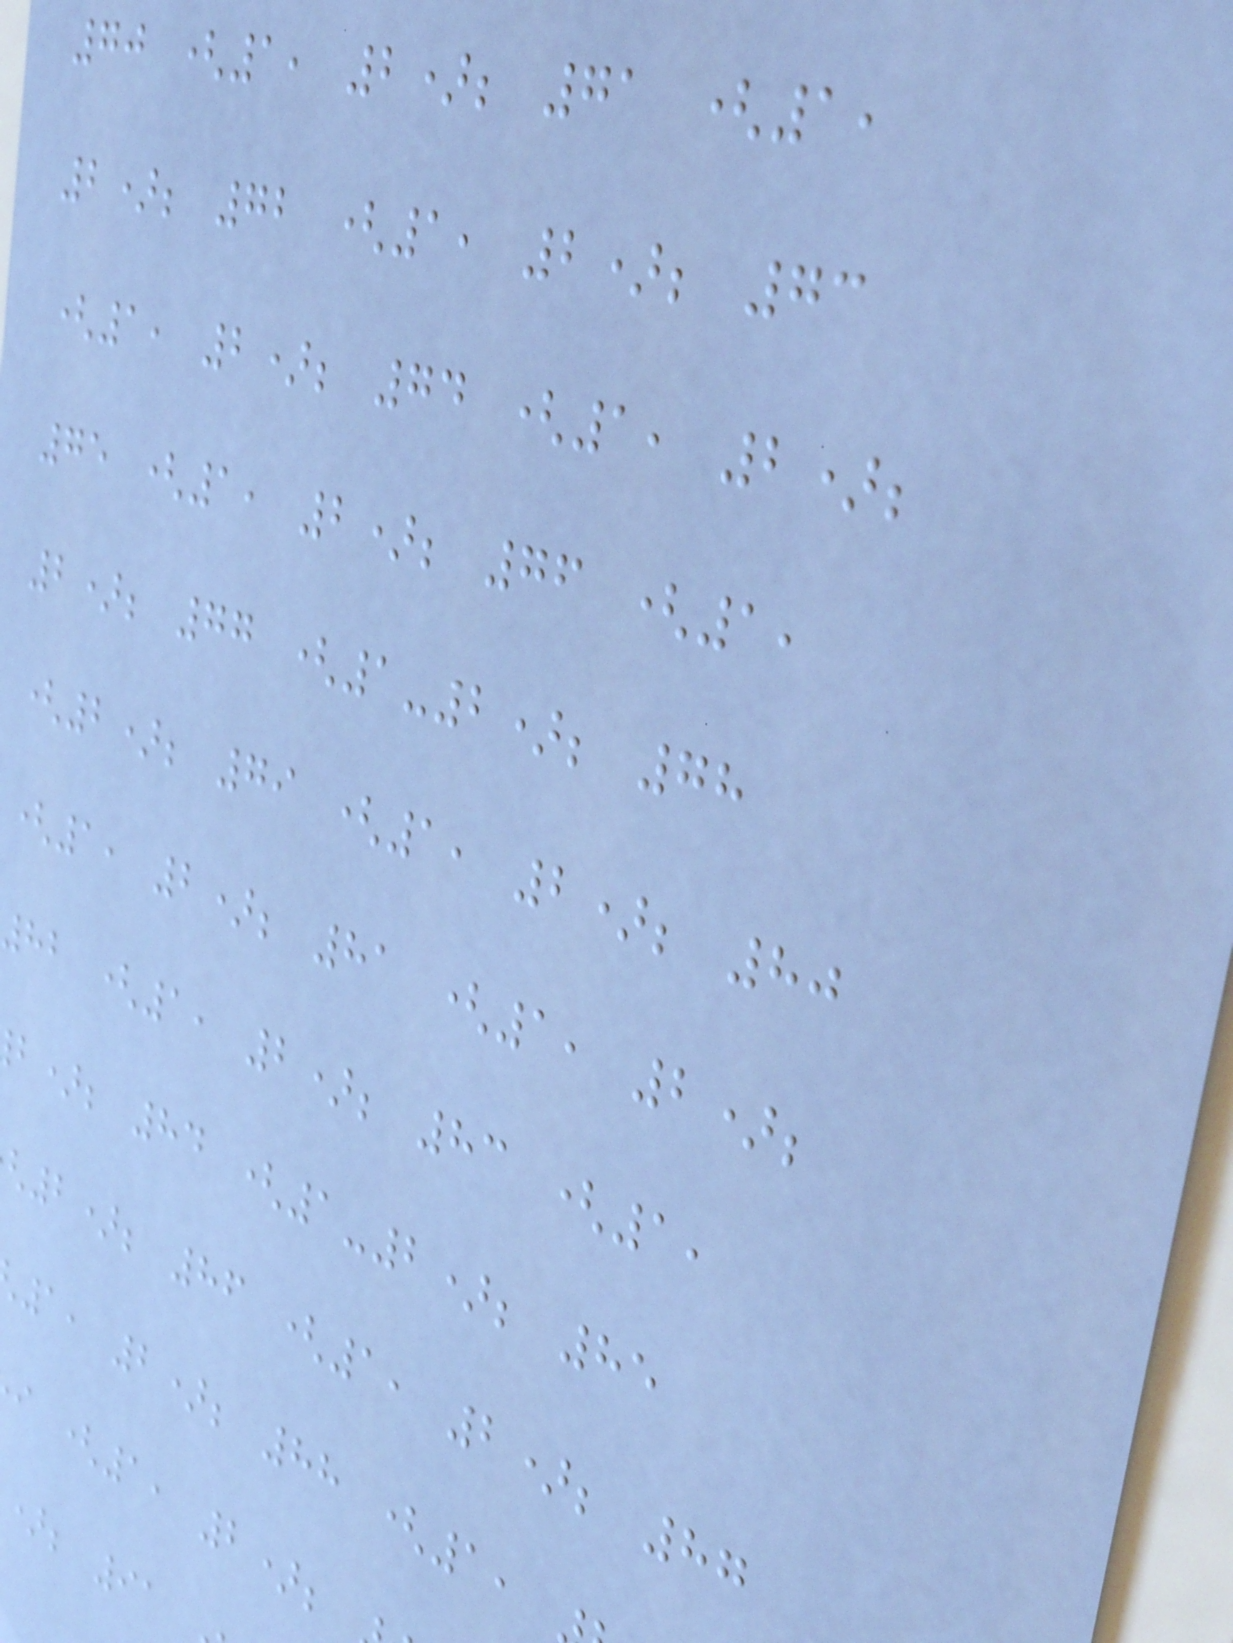70 (1, 2); 71 (1,
2); 72 (1, 2); 73
(1, 2); 74 (1, 2);
75 (1, 2); 76 (1,
2); 77 (1-2); 78
(2); 79 (1, 2); 80
(1, 2); 81 (1, 2);
82 (1, 2); 83 (1,
b); 84 (1-2); 85
2); 86 (1, 2); 87
1, 2); 88 (1,
i (1, 2);
); 91
